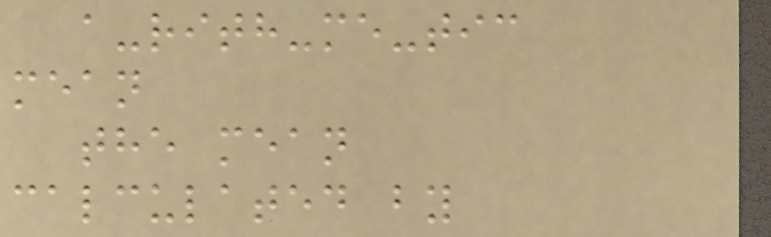a-rith-me-tic
mean
the mean
calculated by
